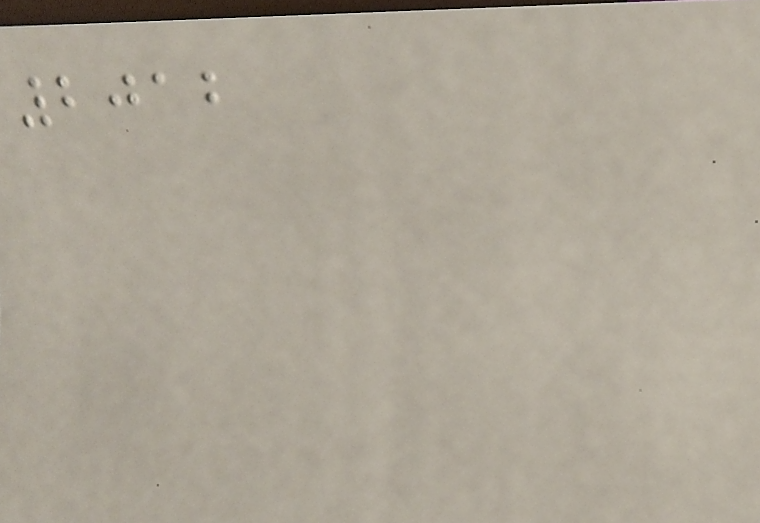2012
